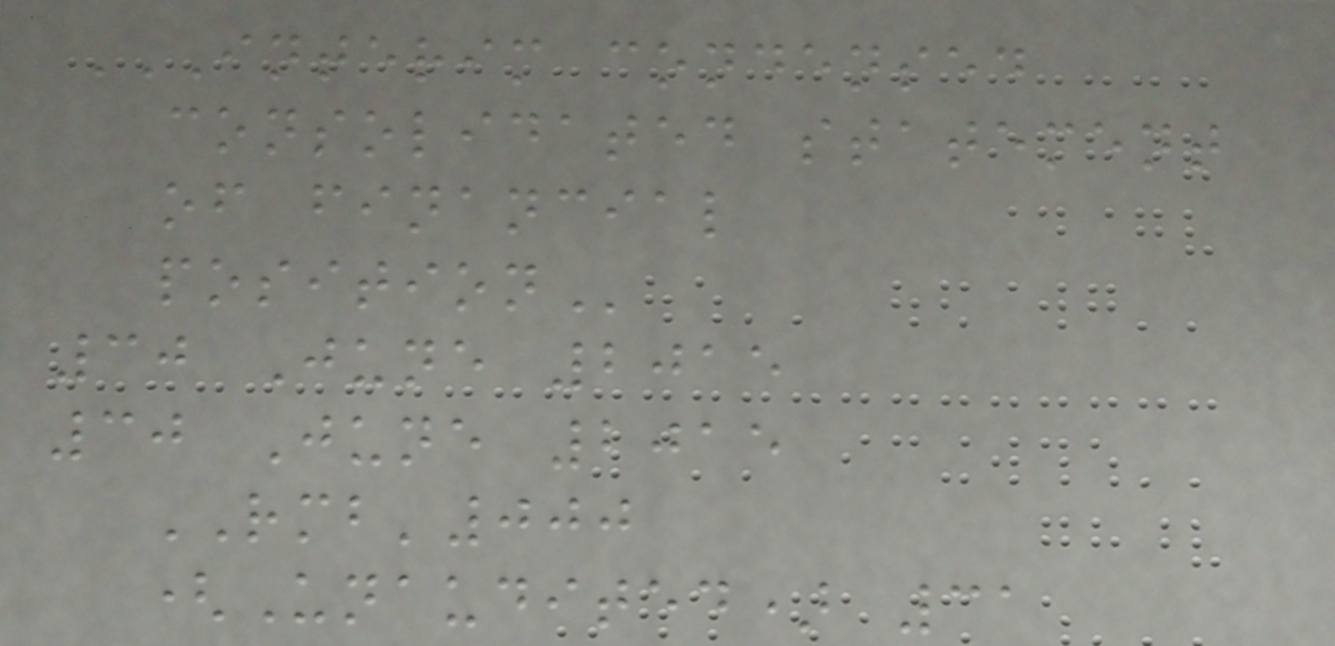INTERIM CONDENSED
CONSOLIDATED STATEMENT
OF FINANCIAL
POSITION
30 June 2015
30 June 2015
RMB'000
(Unaudited) 31
